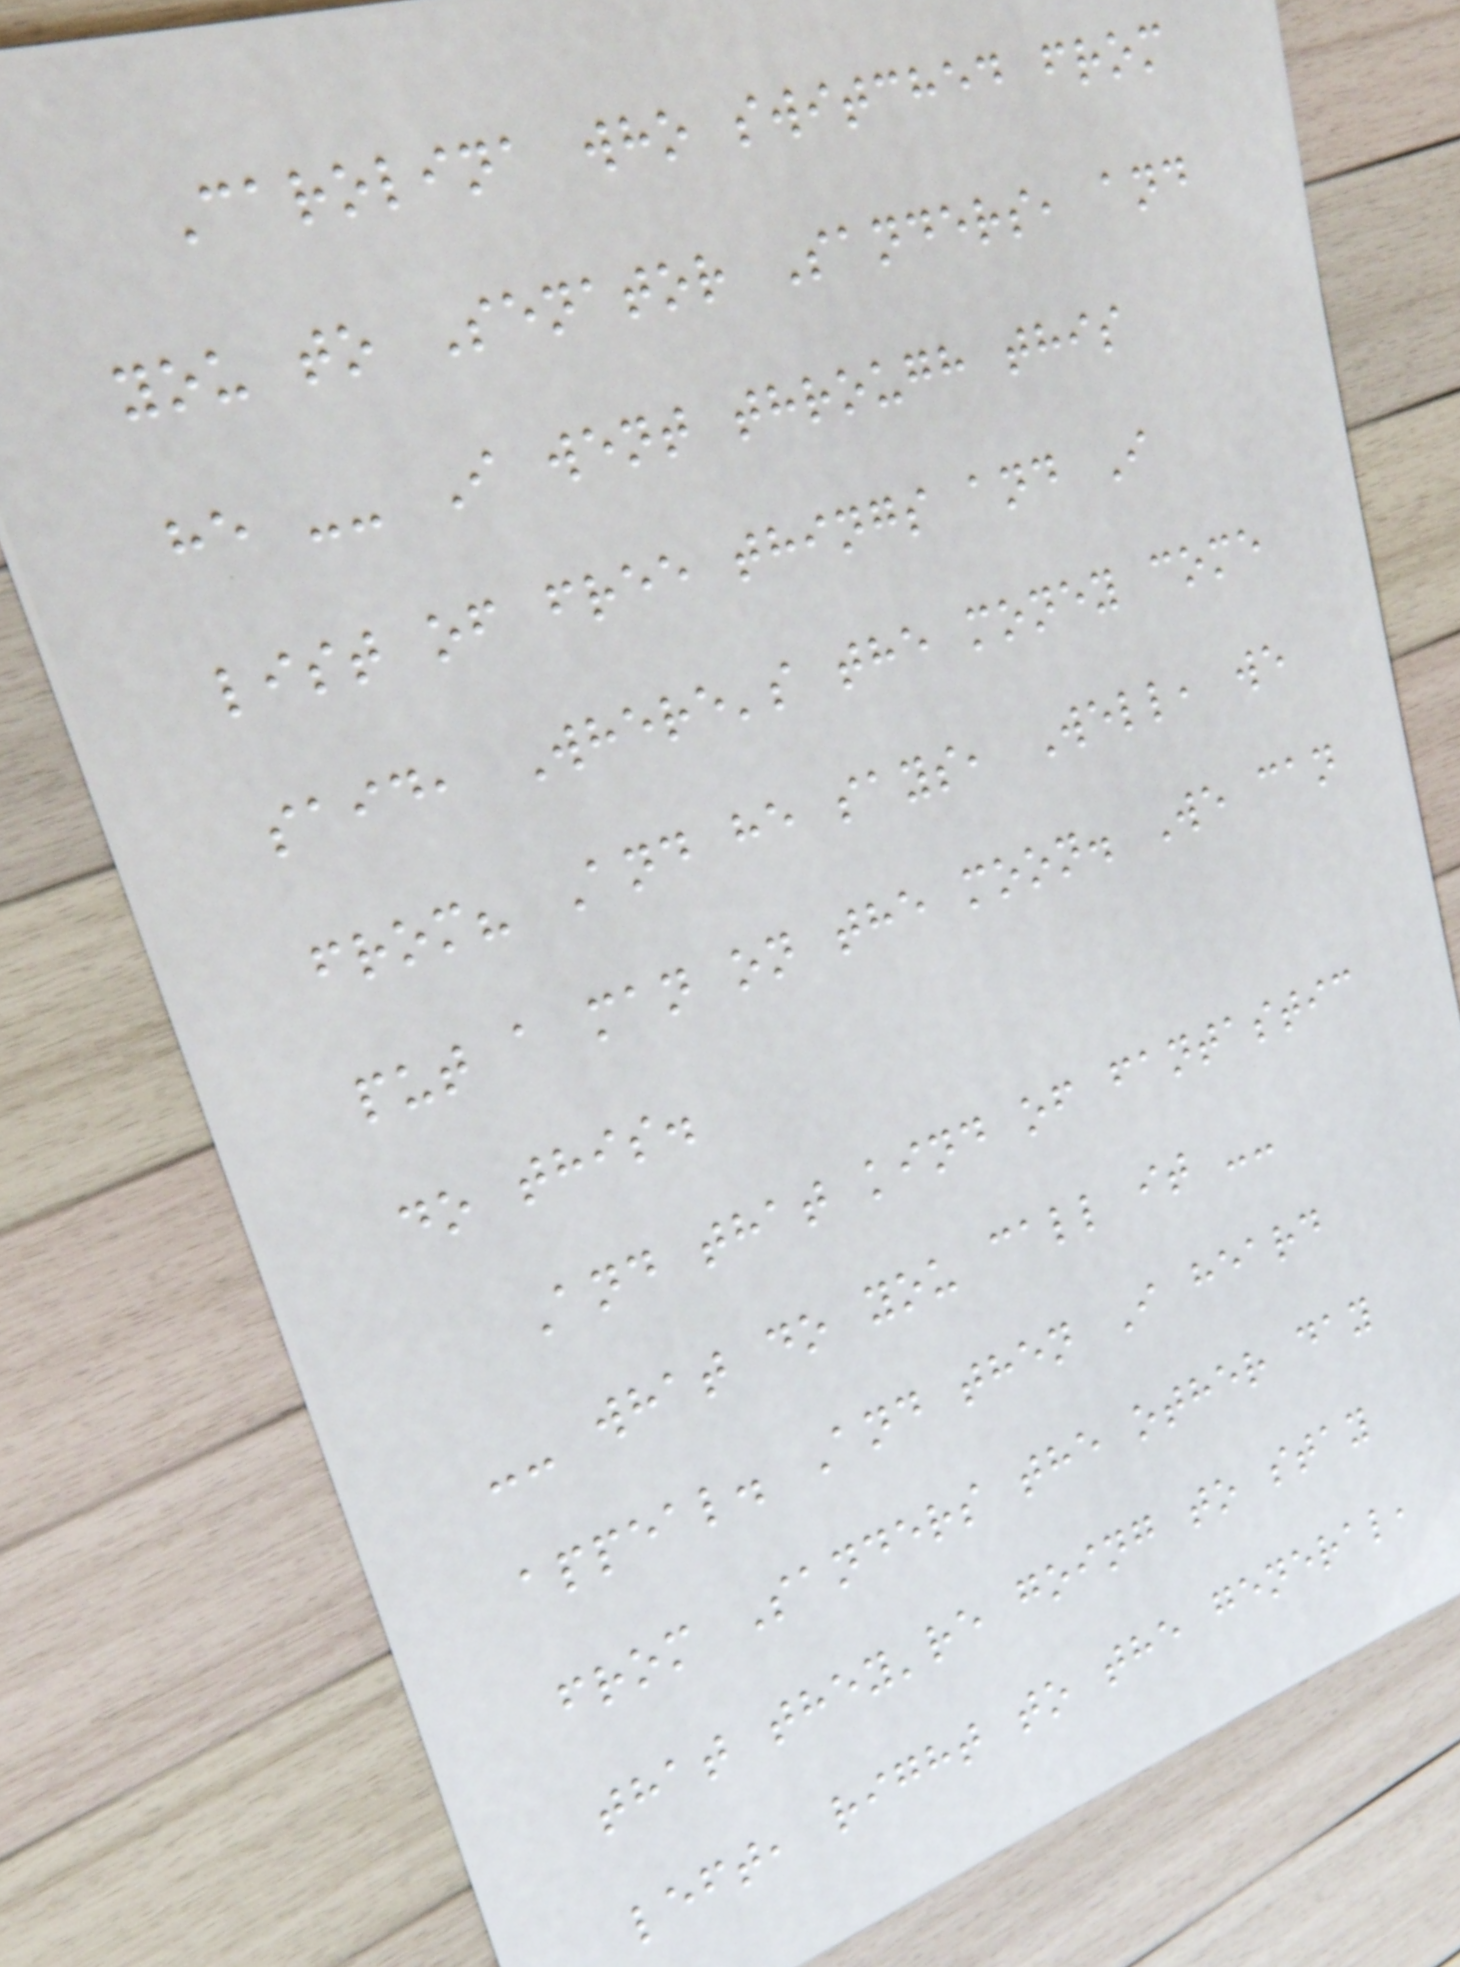Carolina who switched from
you to Senator Sanders, and
he -- I went through this
list of free things and I
said, Where's the money come
from? And he says, Well, we
put a man on the moon. We can
do this.
And that kind of fantastic
-- what do you call it --
appeal. And then I heard
from Sanders the other day
that they're going to stay
left, right to the general,
